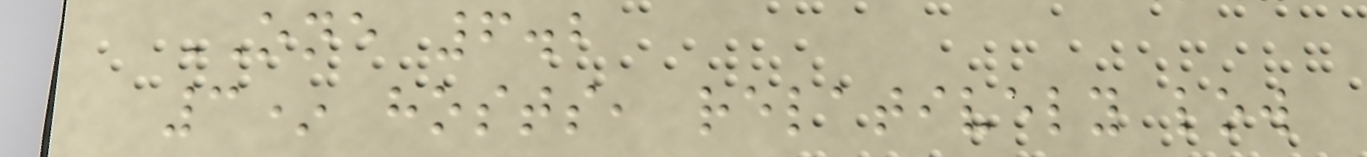ONE 6.2
3* hosts, relatively low
